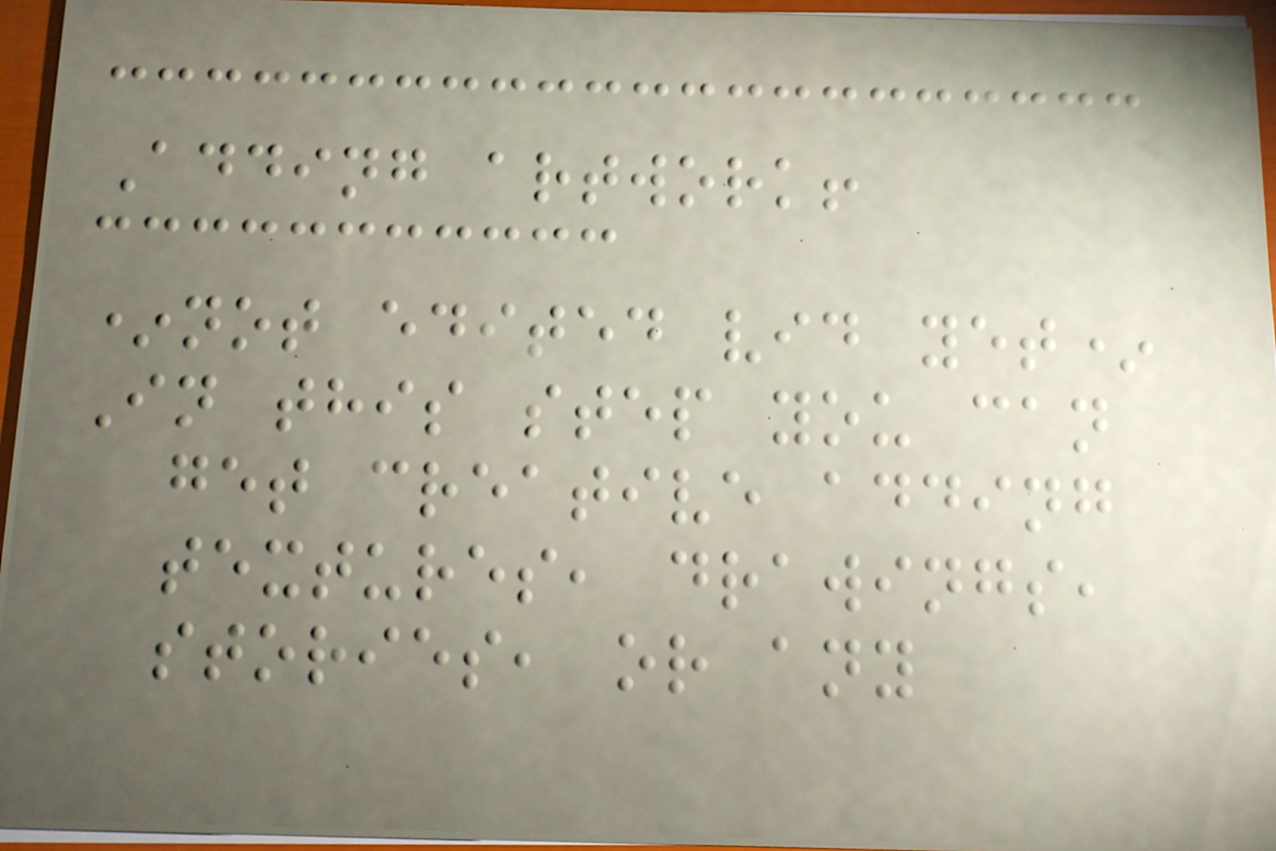Adding artwork!
*not edited vid yet*
In this step you can
get creative adding
textures, drawings,
stories, or any
